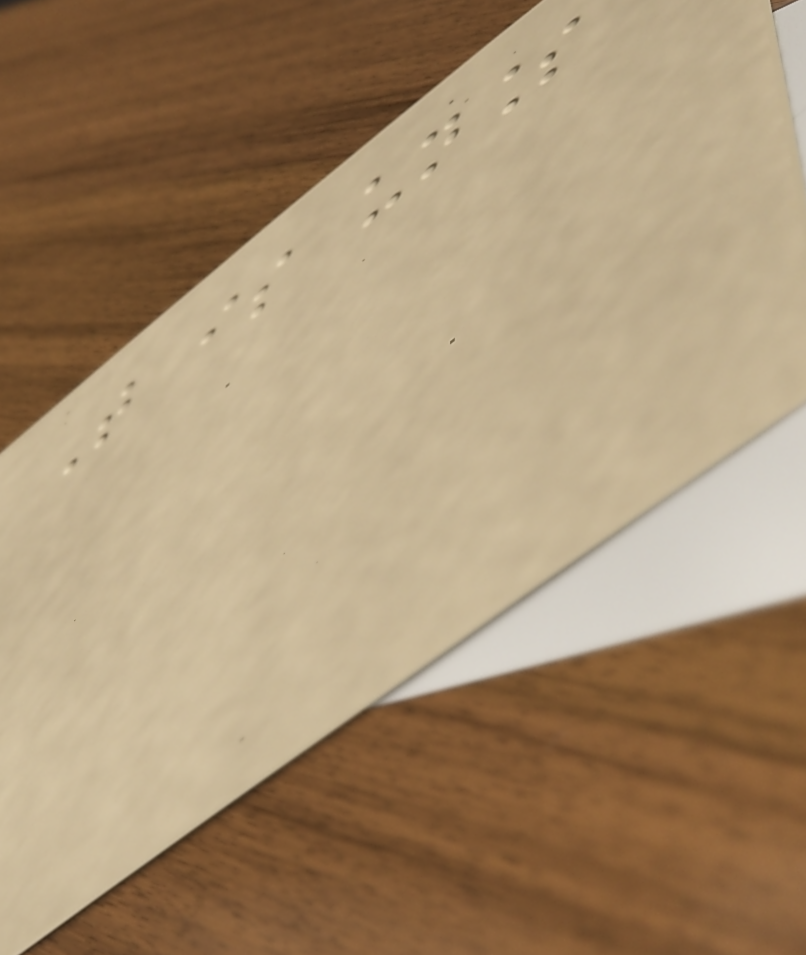That is unless
